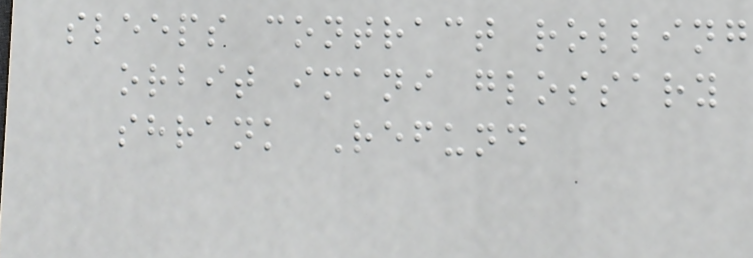sleeps contract rolling
orbit imani glossary
shrank Refund
